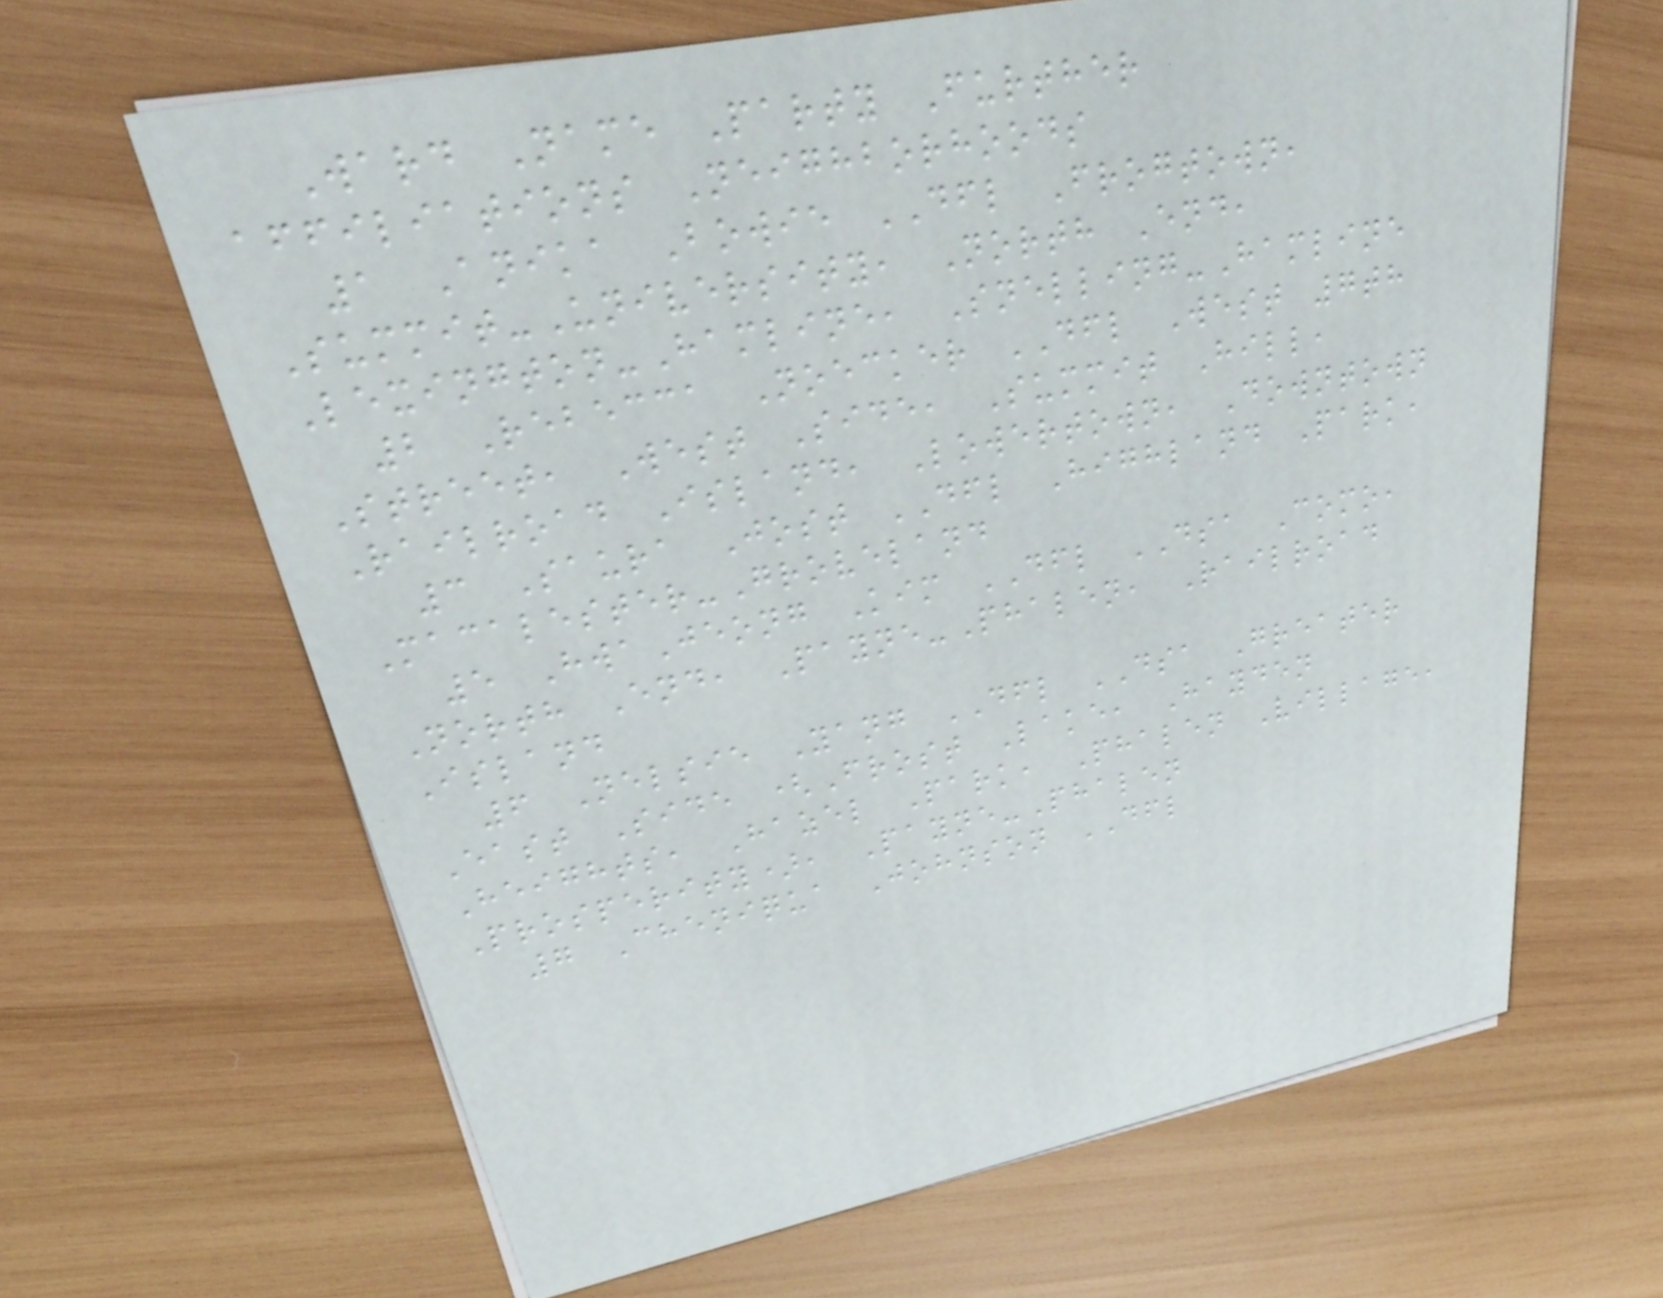Ward Name Party Further
affiliations Neighborhoods
1 Anika Bowie DFL Frogtown,
Summit-University, North End,
Lexington-Hamline, Snelling-Hamline
2 Rebecca Noecker DFL West 7th
Street, West Side, Summit Hill,
Railroad Island, Lowertown, Downtown
3 Saura Jost DFL Highland Park,
Macalester-Groveland
5 HwaJeong Kim DFL DSA Como,
North End, Payne-Phalen, Railroad
Island
6 Nelsie Yang DFL DSA Greater
East Side (Frost Lake, Hayden
Heights, Hazel Park, Phalen Village,
Prosperity), Payne-Phalen
7 Cheniqua Johnson DFL
